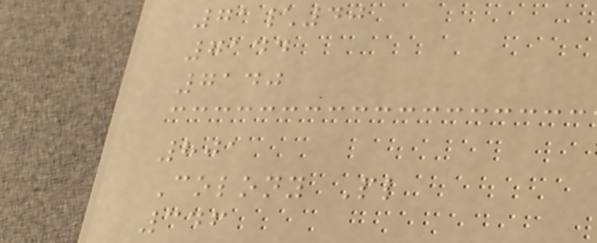71\40
7144
7140
801
Colony Pl
346
